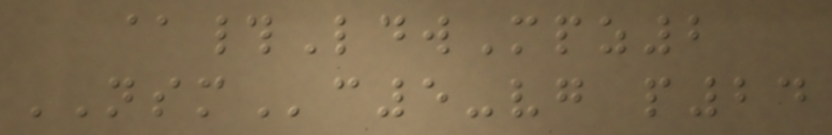@#LdwMpz2
NSMc5-vg p24
